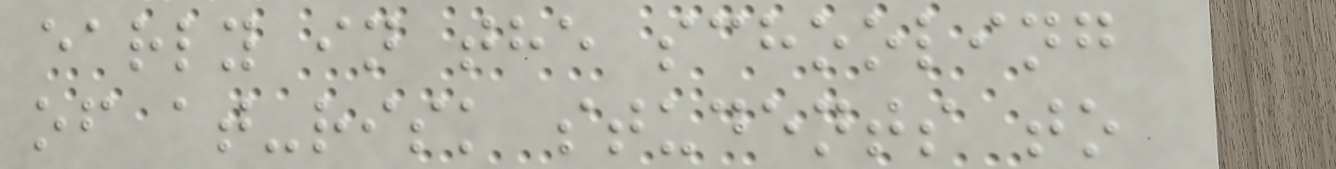early in the schooling
of at-risk students to
